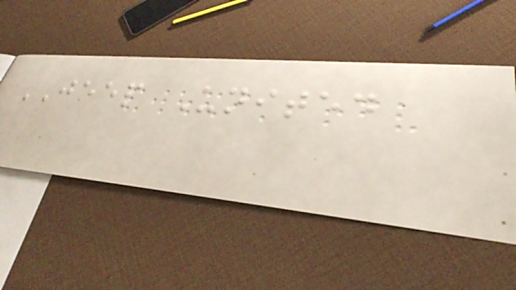JEEP United
